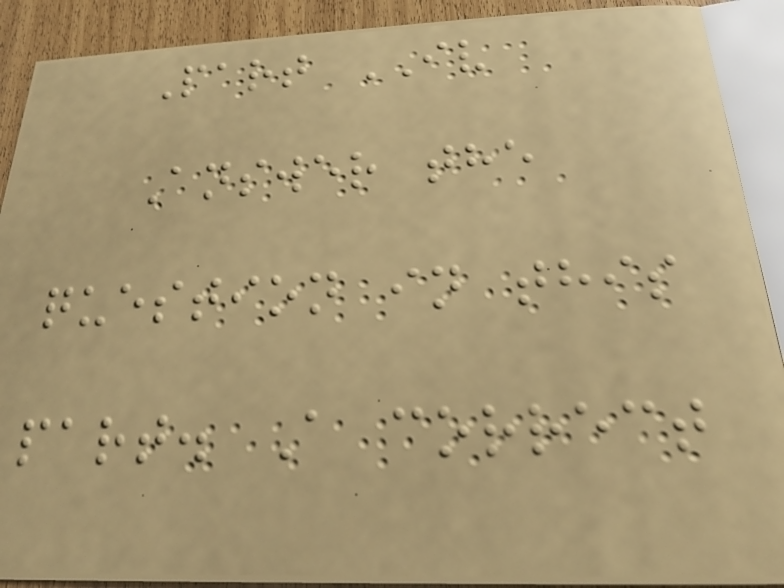Part IV
Answer the
question in this
part. A correct
